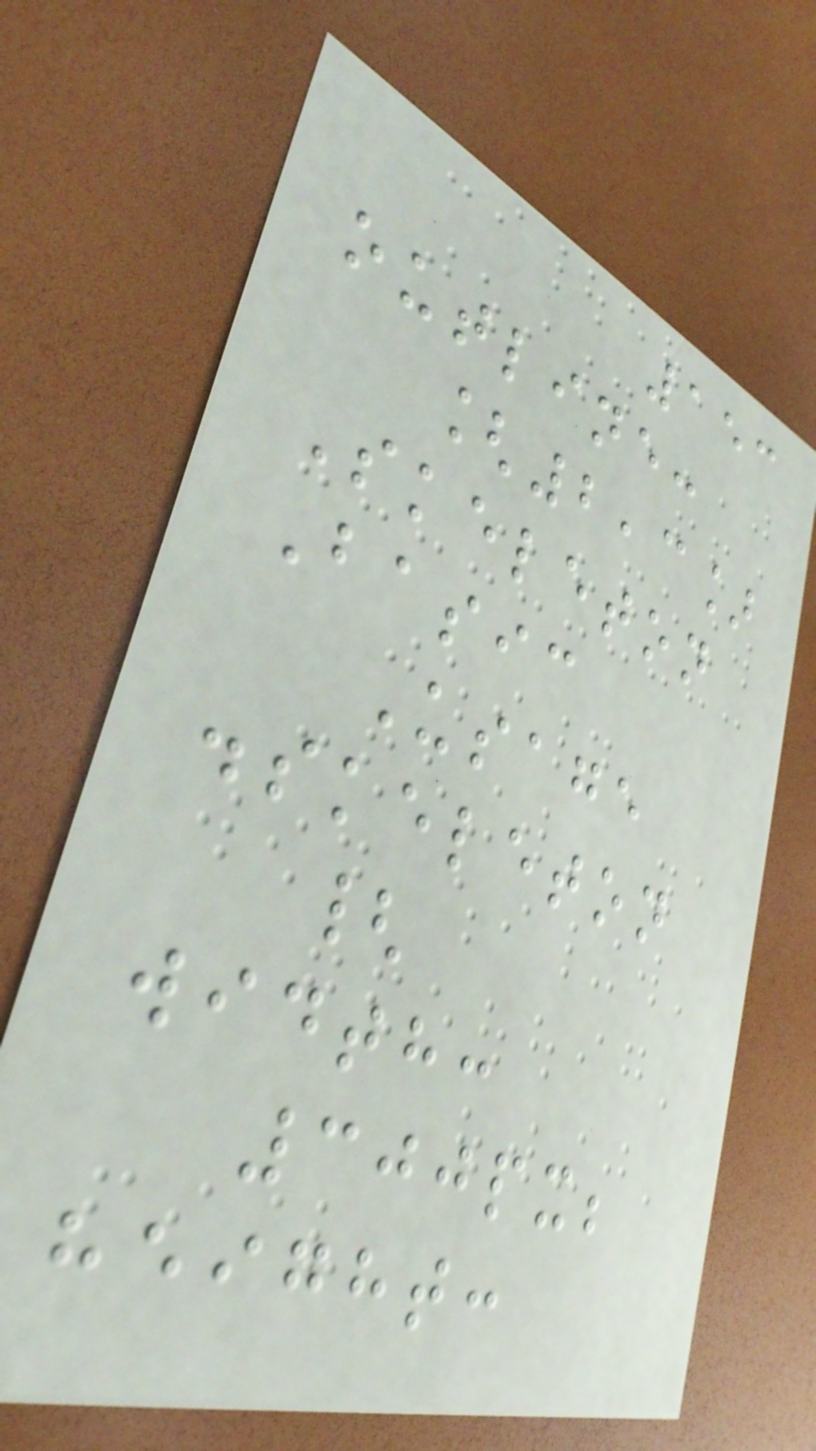153
outline:
[2,3]
Skeleton
Basic
Usage
.skeleton
{
width:
300px;
height:
